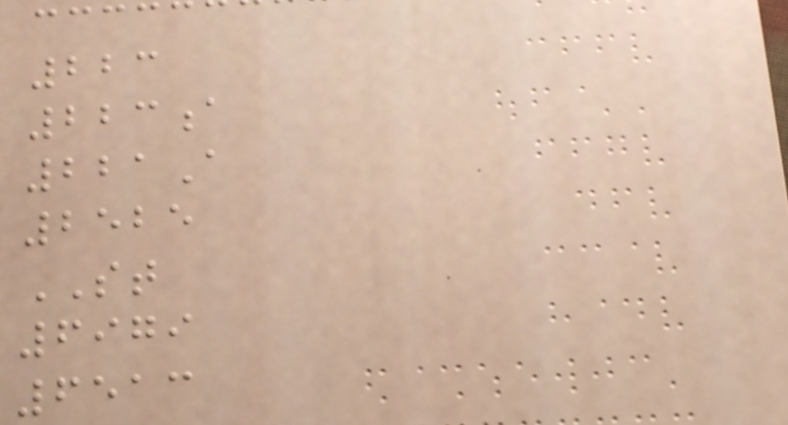223
223a
221A
2525
ST
6979
6513
